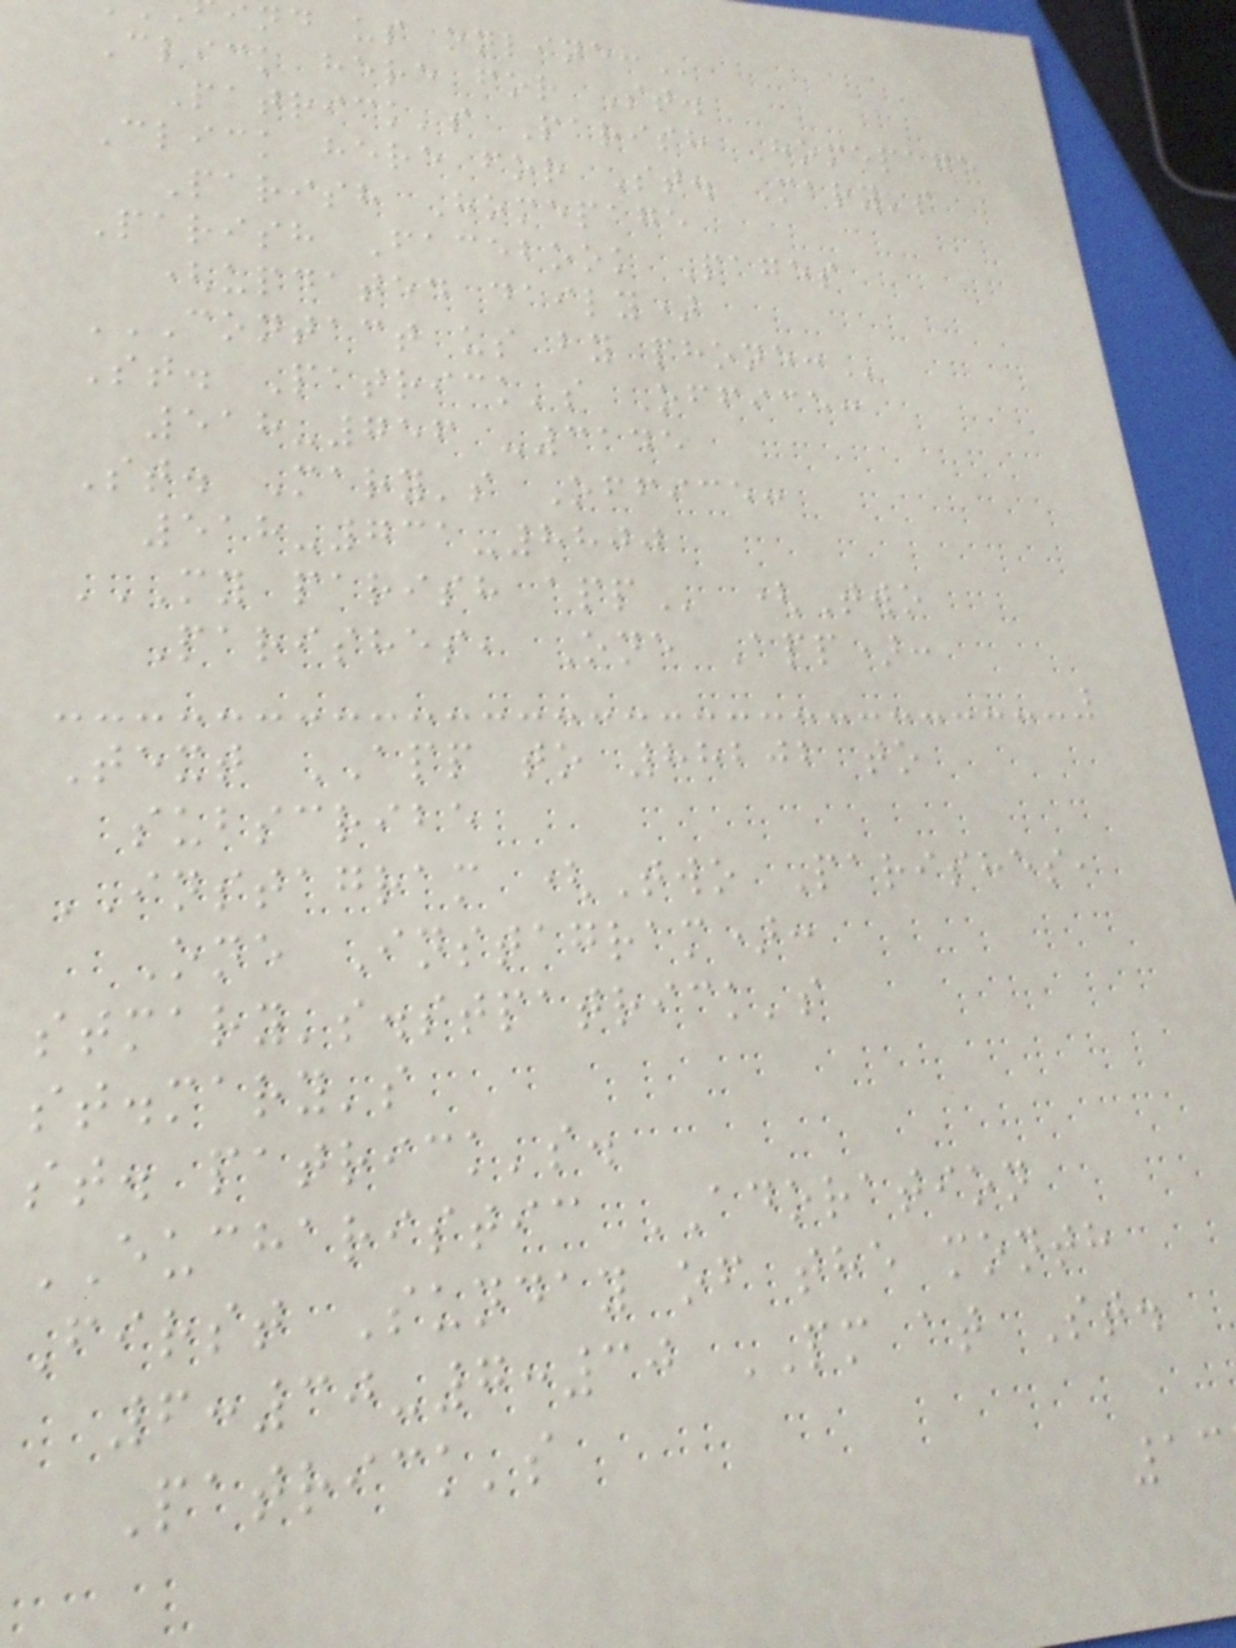nd us
Click here for St.
Patrick's Parish Homepage
Click here for St. Mary's
Parish Homepage
Parish Facebook Pages
(updated daily)
CONTACT US BY PHONE:
St. Patrick's Office:
518-756 -3145
St. Mary's Office:
518-731-8800
MY PARISH APP (Two
Parishes, One App):
Text APP to 88202 to
subscribe
INSTAGRAM (Two Parishes,
One Instagram):
stmary's.stpatrick's
st.mary's
st. patrick's.
EUCHARISTIC ADORATION
First Sunday of the month
6:30-7:30 PM at St.
Patrick's
